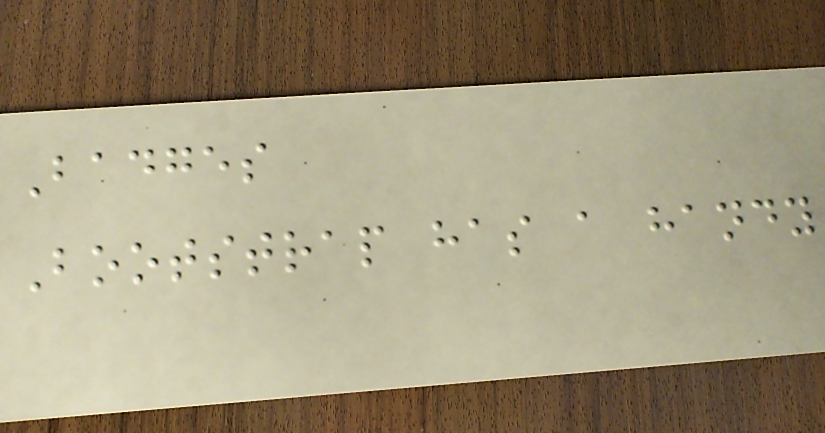Badges
Bootstrap has a handy
